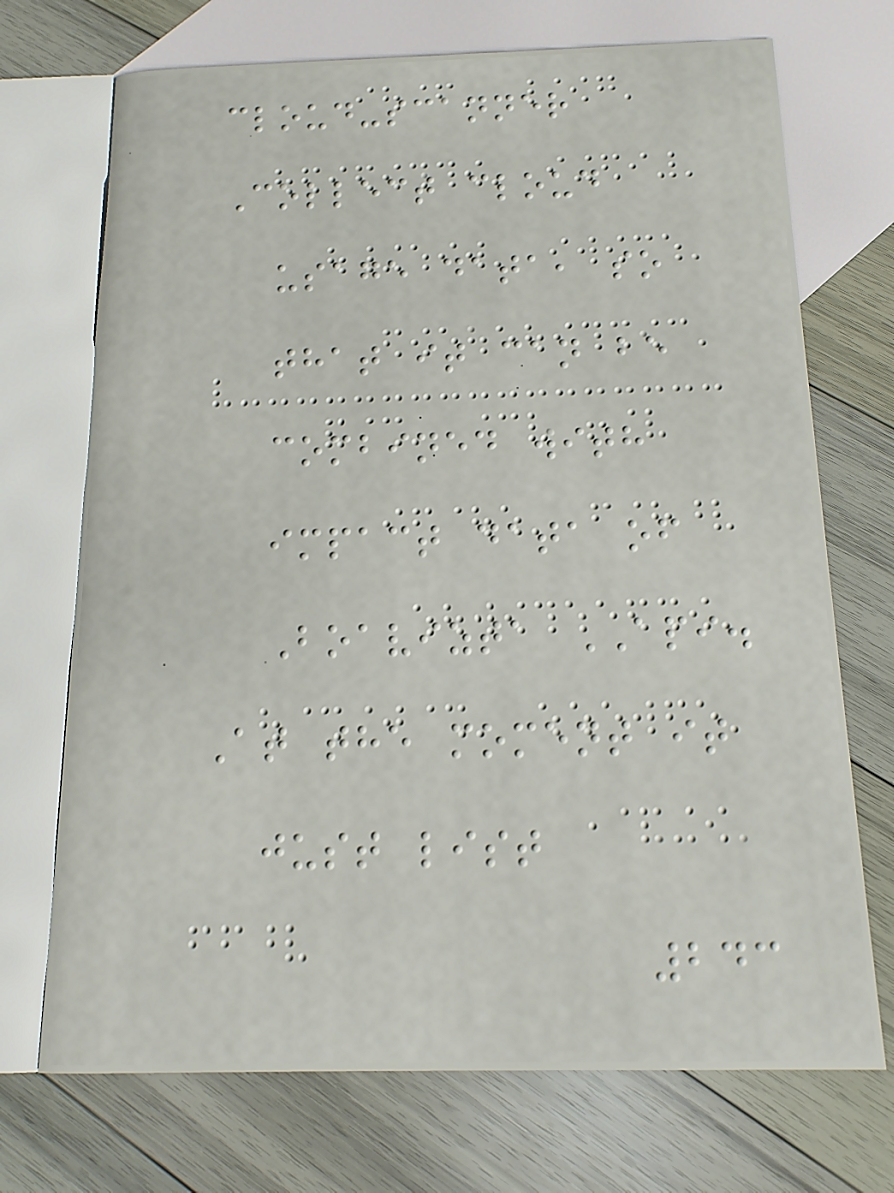cloud-scanner
Collect cloud
usage data, so
that it can be
combined with
impact data of
Boavizta API.
At the moment it
just list
243
